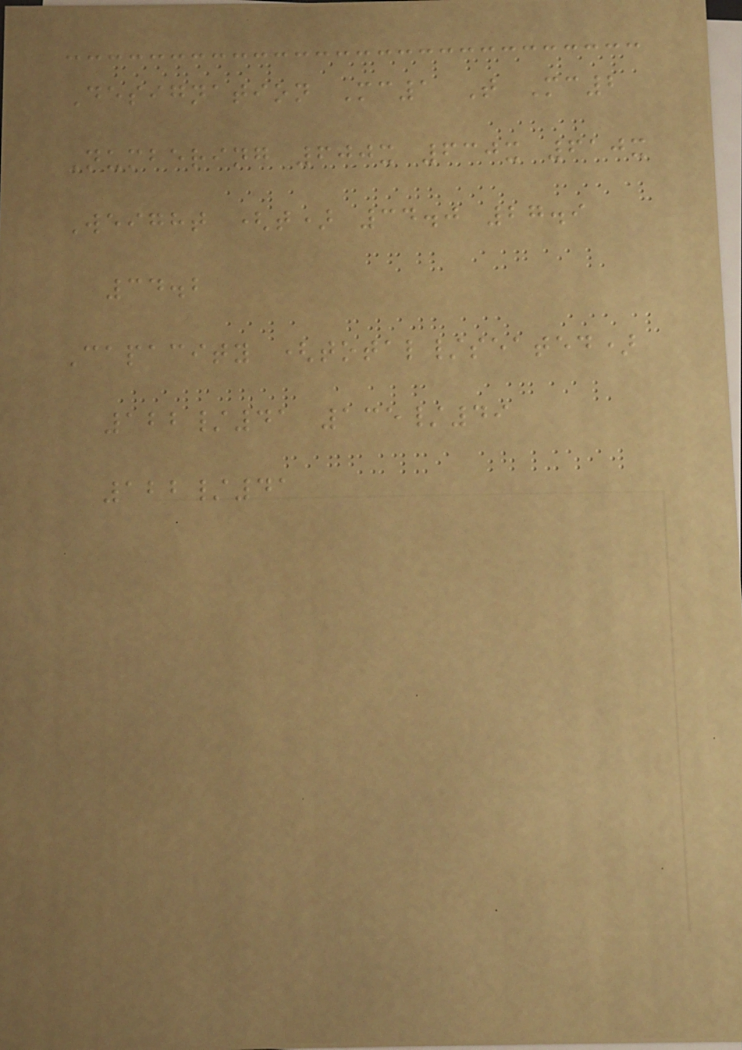Designation Mc1 T Mc2
Numbering 600x 630x 610x
Weight (t) 34.0 27.9
34.2
Capacity (total/seated)
122/41 135/49
122/41
